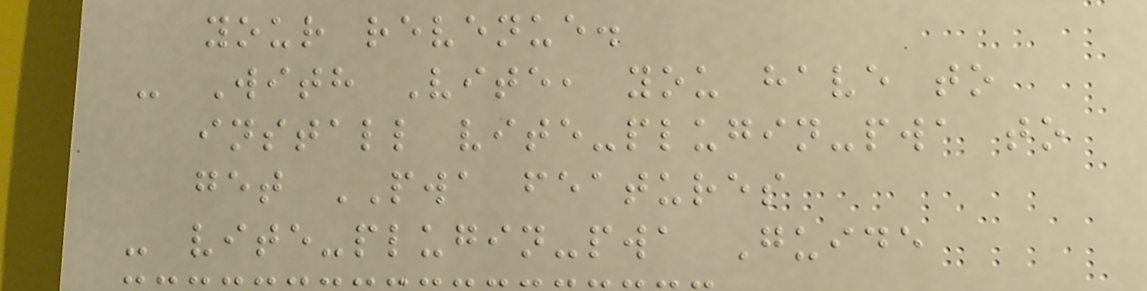your revenue.
- With Vite, you have to
install vite-plugin-pwa to
get PWA features
- vite-plugin-pwa Guide
